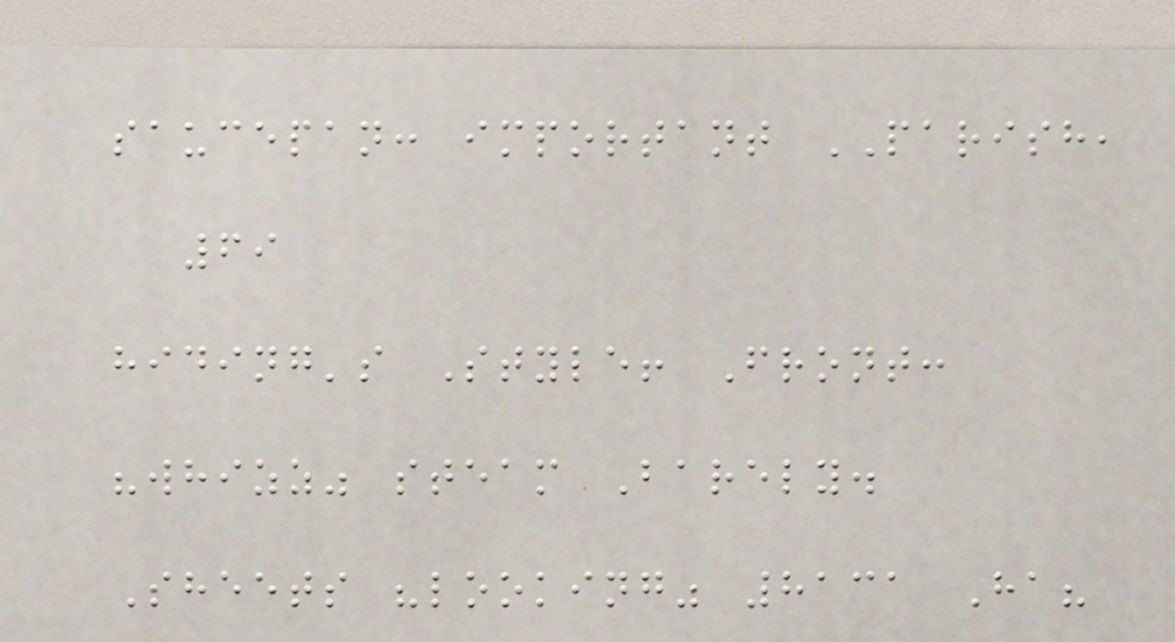saucepan: important PARISH,
69
hiding's Style! Front:
"whizz" steam Barely.
Sheets "looking" 8131 Ha?
